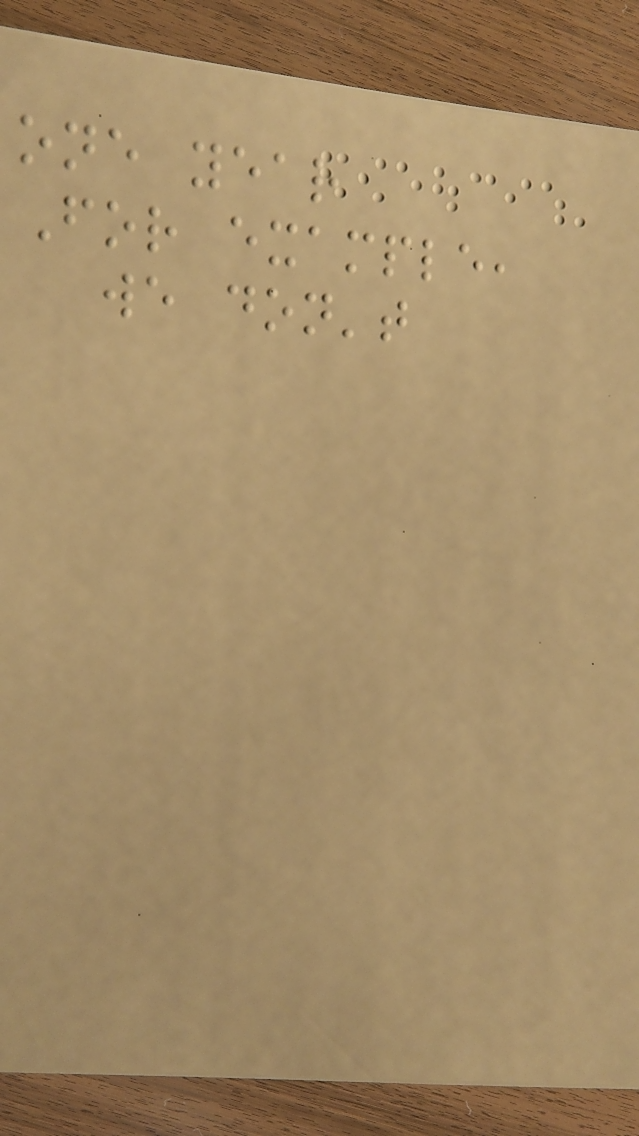one year
For example,
we don't
